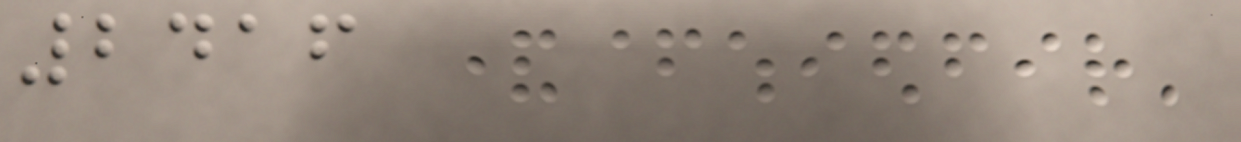2416
